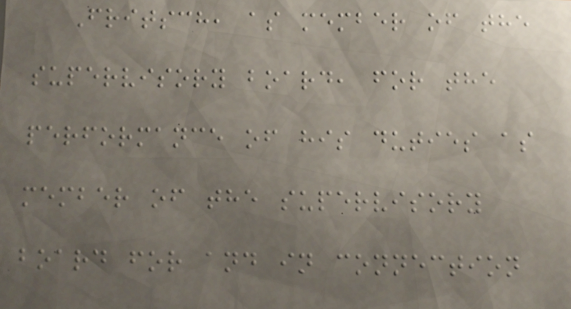Fritsch, as member of the
supervisory board, for the
performance of his duties as
member of the supervisory
board for and in connection
